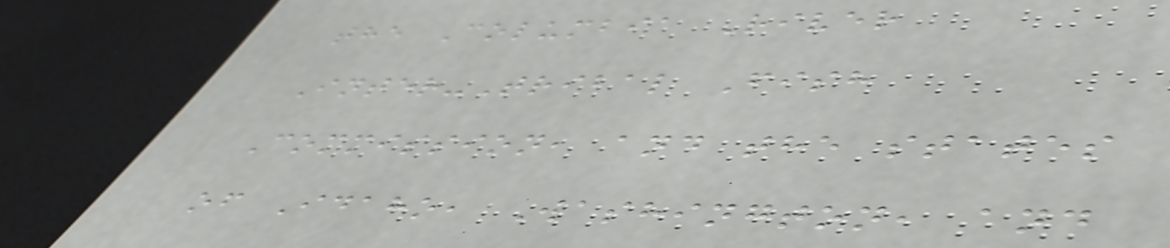the Columbia River
Inter-Tribal Fish
Commission, and the states
of Idaho, Washington, and
